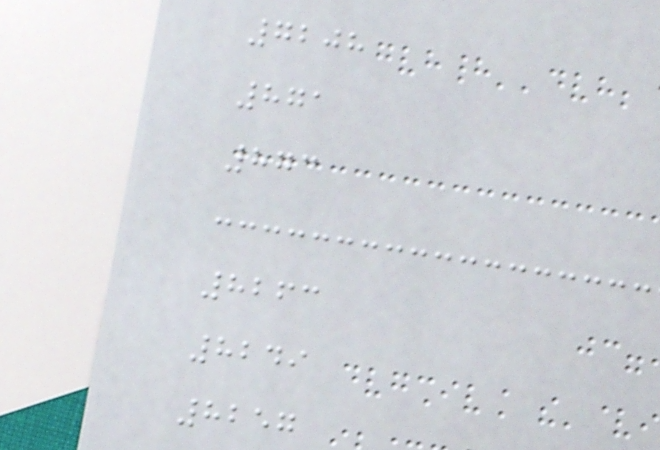7208
871
873
8263
8249
8257
